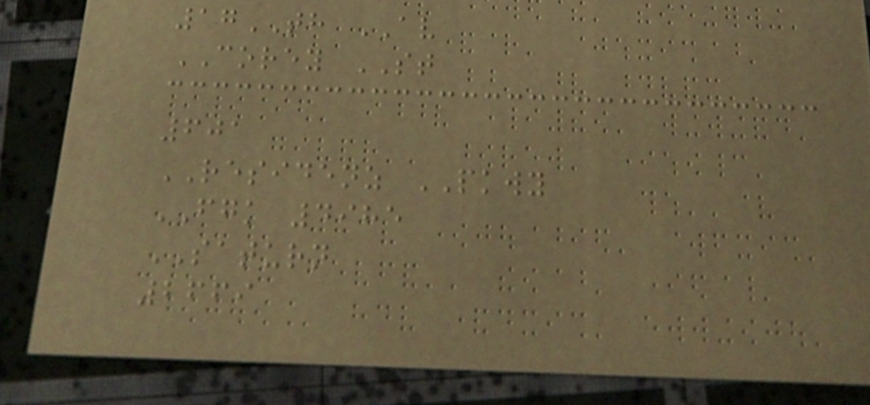17TH AV
COREY ST
601
RESIDENZ PKWY
FGK 4985
SATURN
2669
